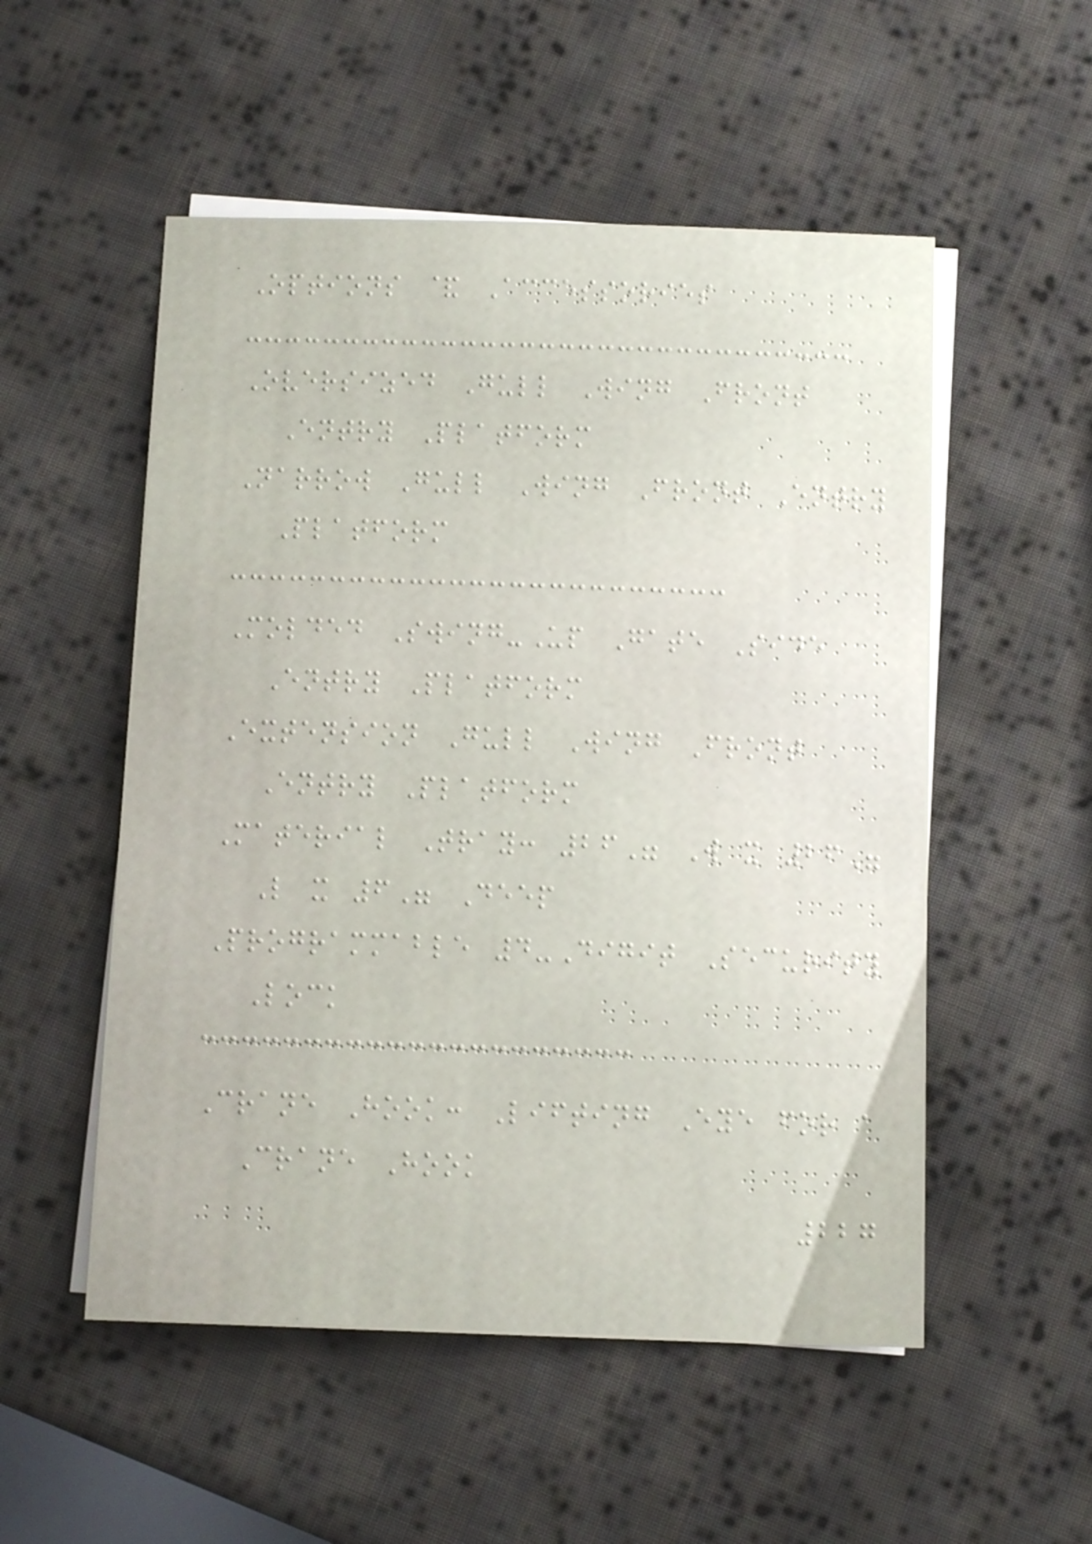Options & Accessories
Oversized Gull Wing Front
Entry Platform
Narrow Gull Wing Front Entry
Platform
Molded Swing-Up Gate Side
Entry Platform
Extension Gull Wing Front
Entry Platform
Material Tray: 26" W x 26"
L x 6" Deep
Programmable 4-Digit Security
Lock
Crane Hook: Lifting Eye for a
Crane Hook
227
